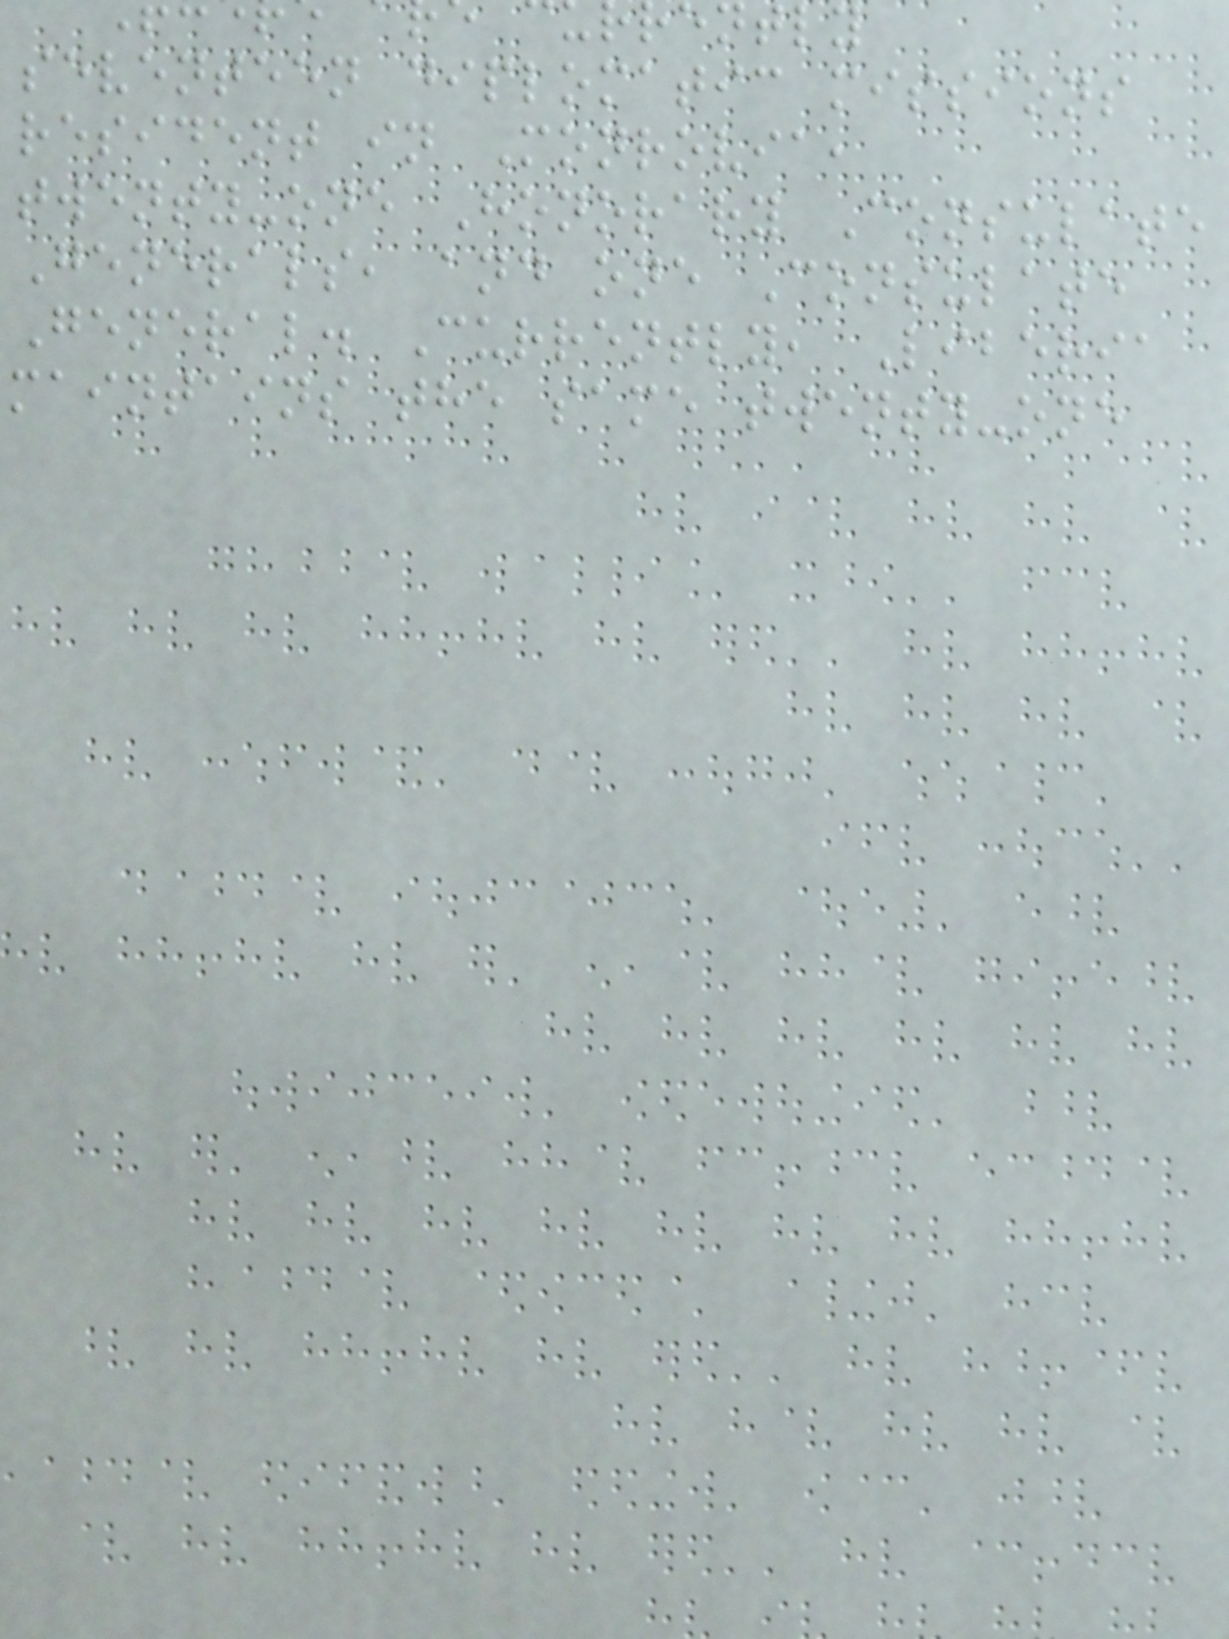seventeen diplomatic missions
resident in Monrovia,
twenty-one Honorary Consulate
Generals, and one Consulate
General. Currently, Liberia
maintains the same twenty-one
